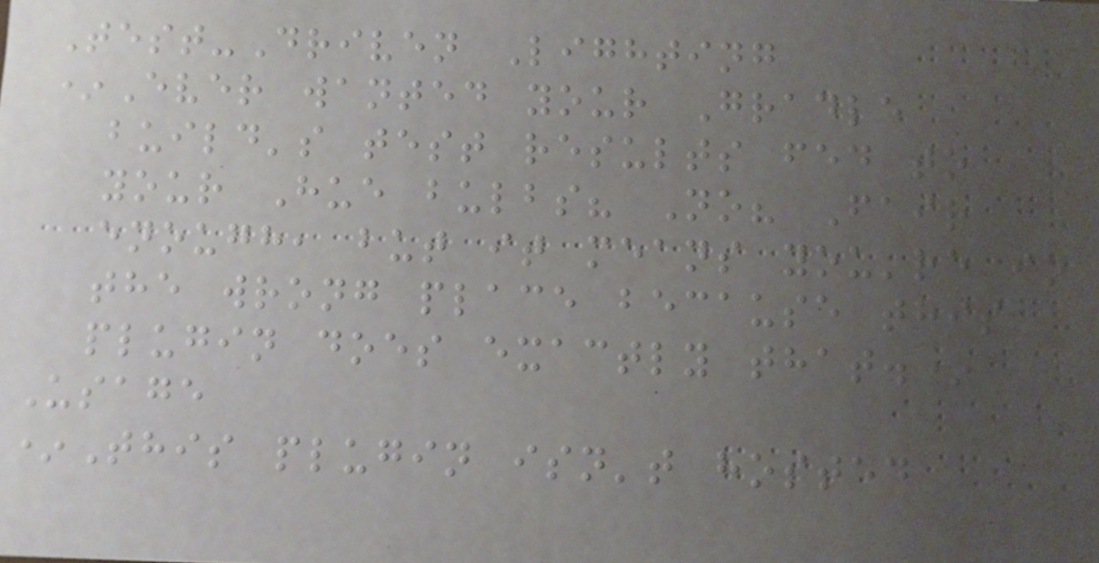Test-Driven Lighting
*Ever wanted your Gradle
build's test results fed to
your Hue bulbs? No? Fair
enough, but it means you're in
the wrong place because this
plugin does exactly that.*
Usage
*This plugin isn't hosted
